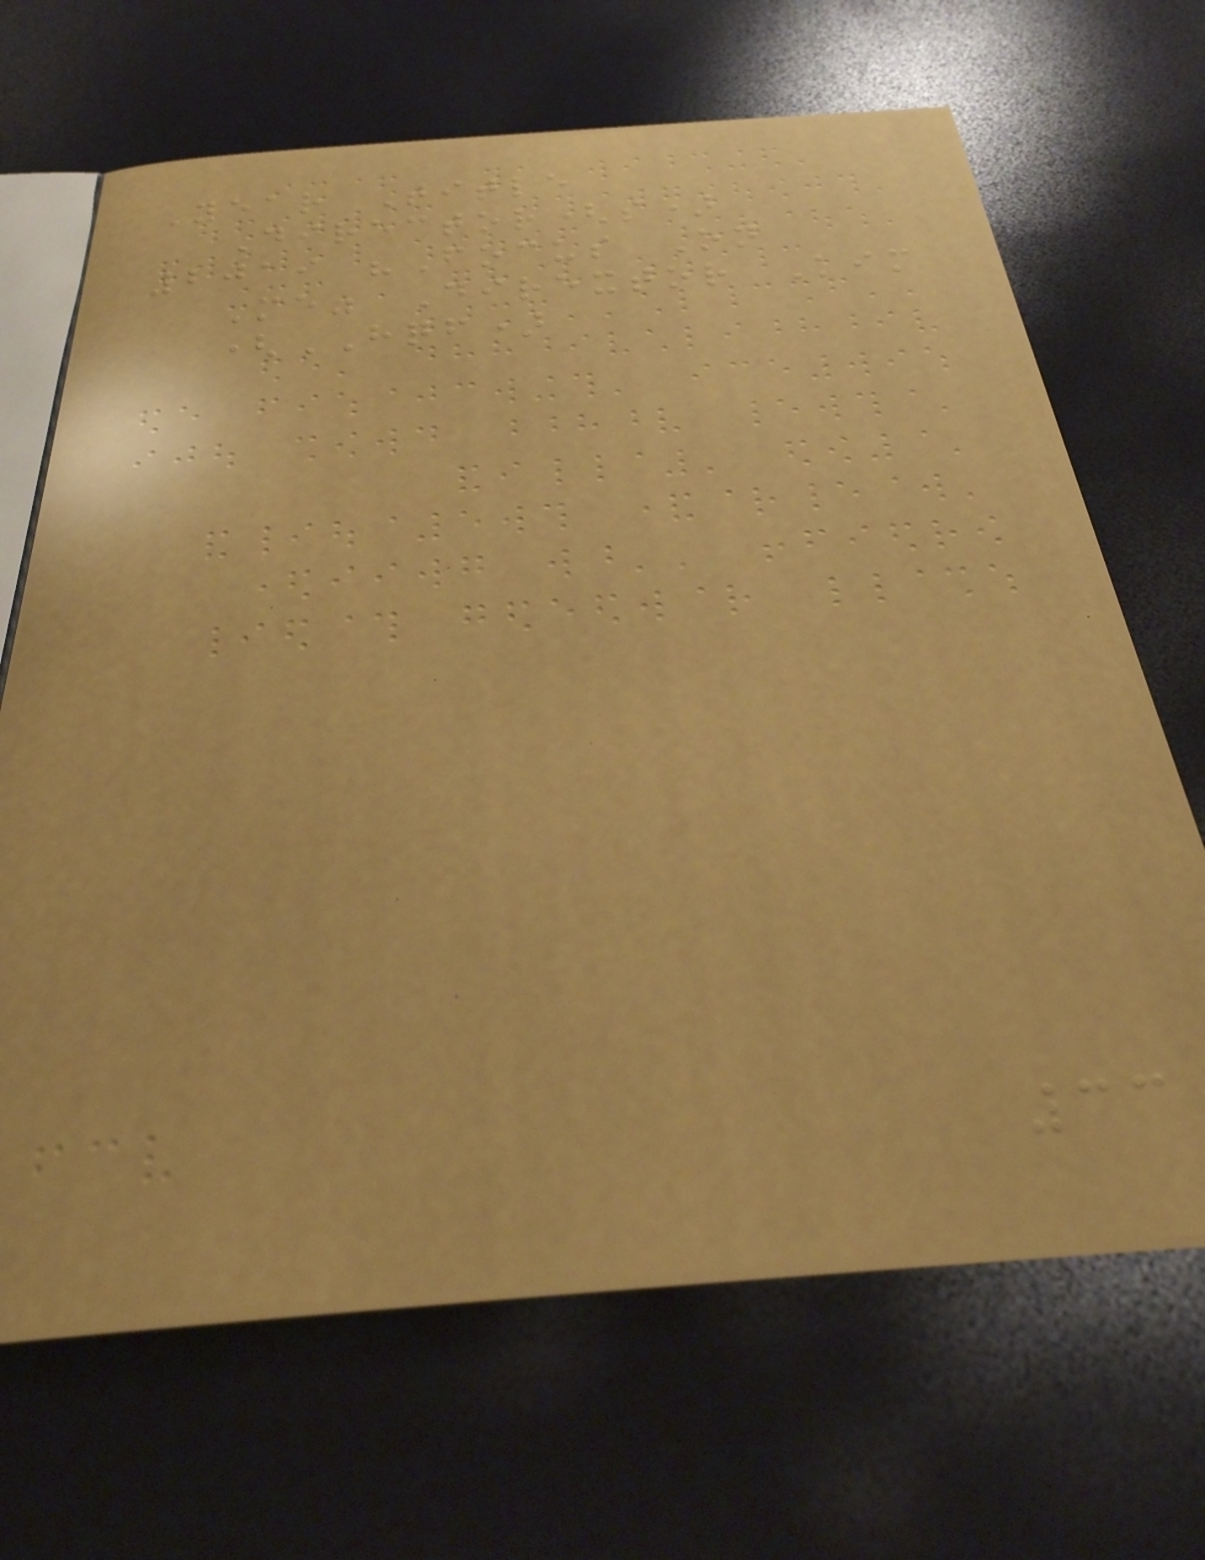Year Title
Director(s)
2019 "Focus On
Me" Dirextor Kim
(HQF)
33
